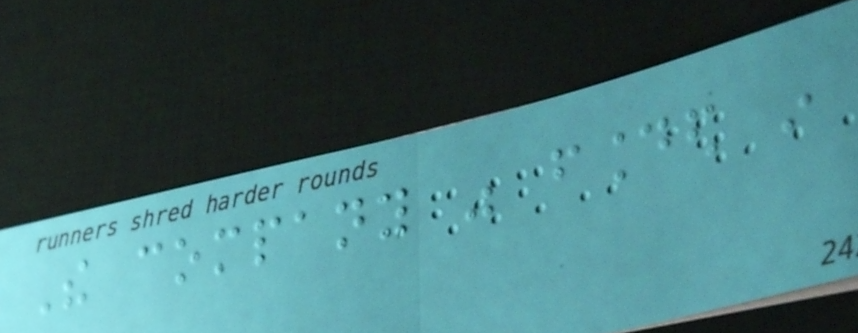The company was founded in
